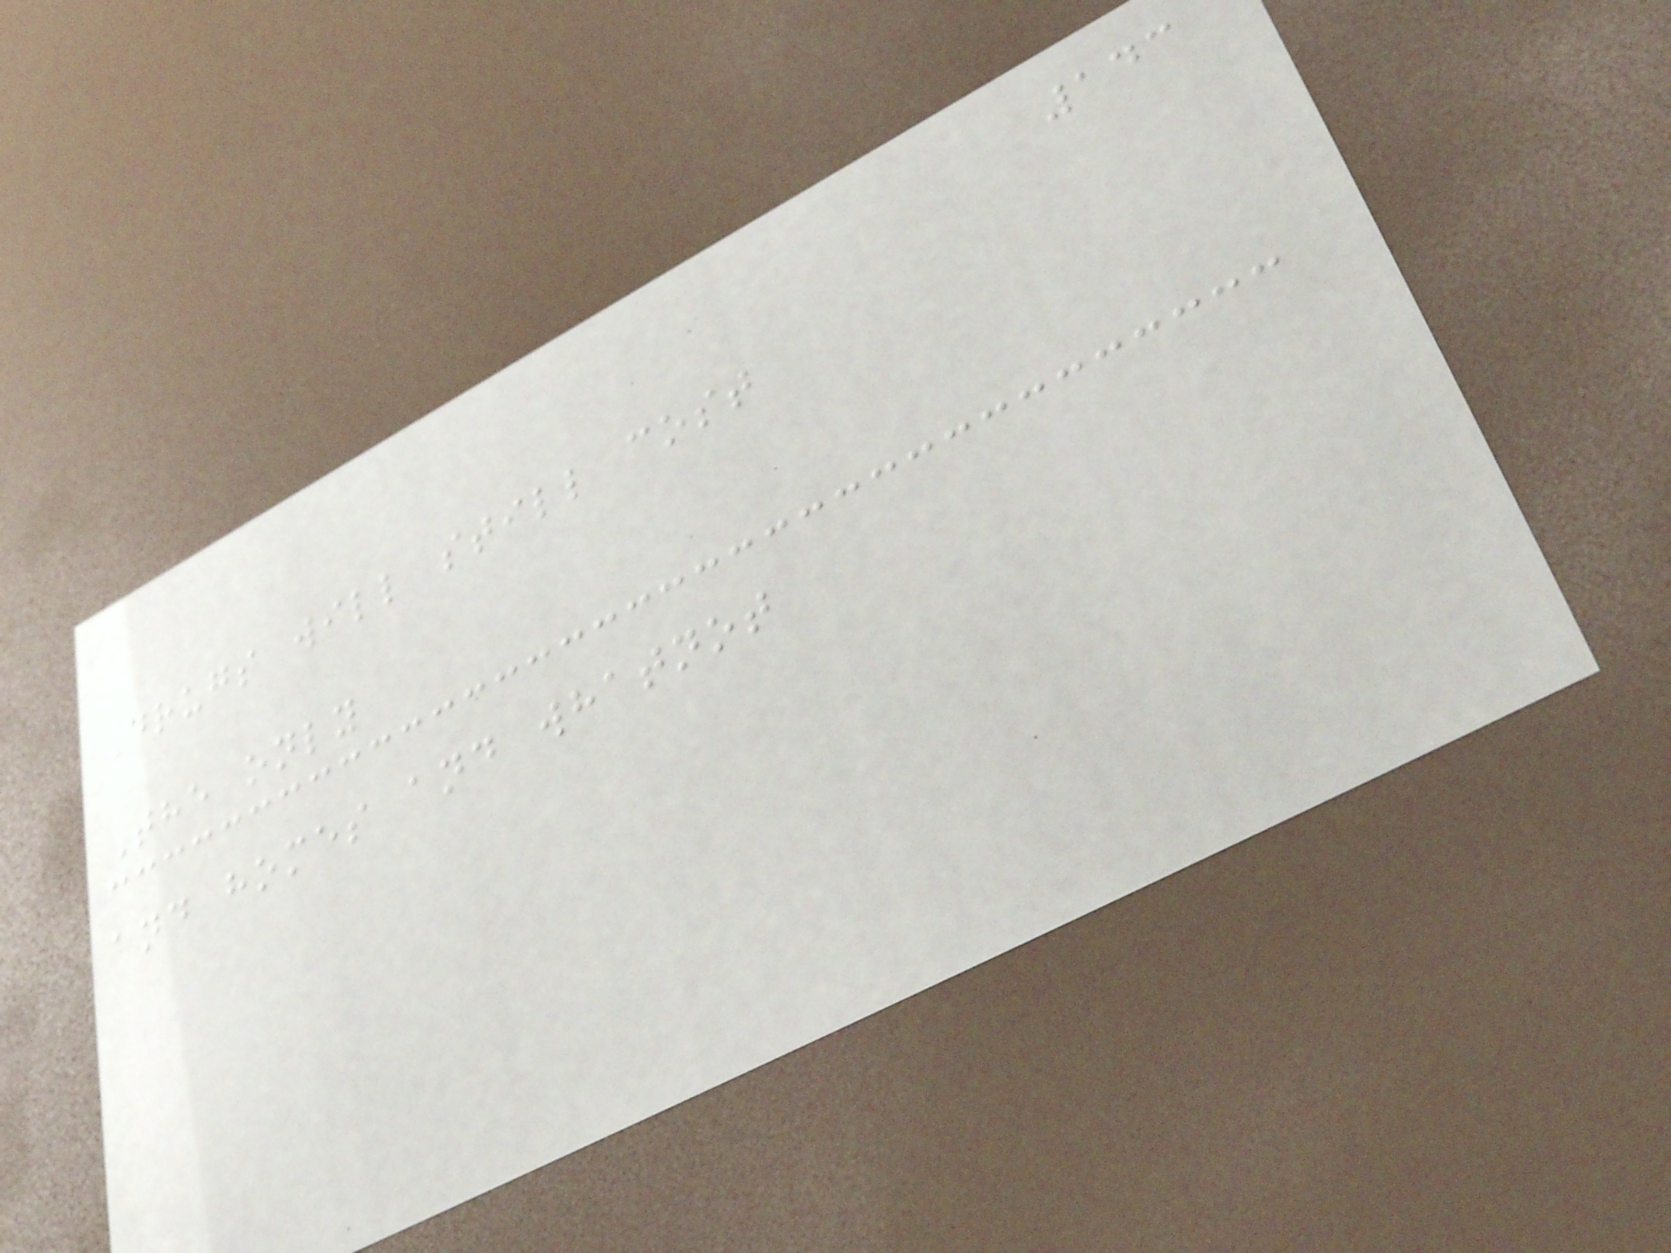143
Drugs will still cost
The only
and homes and whatnot
